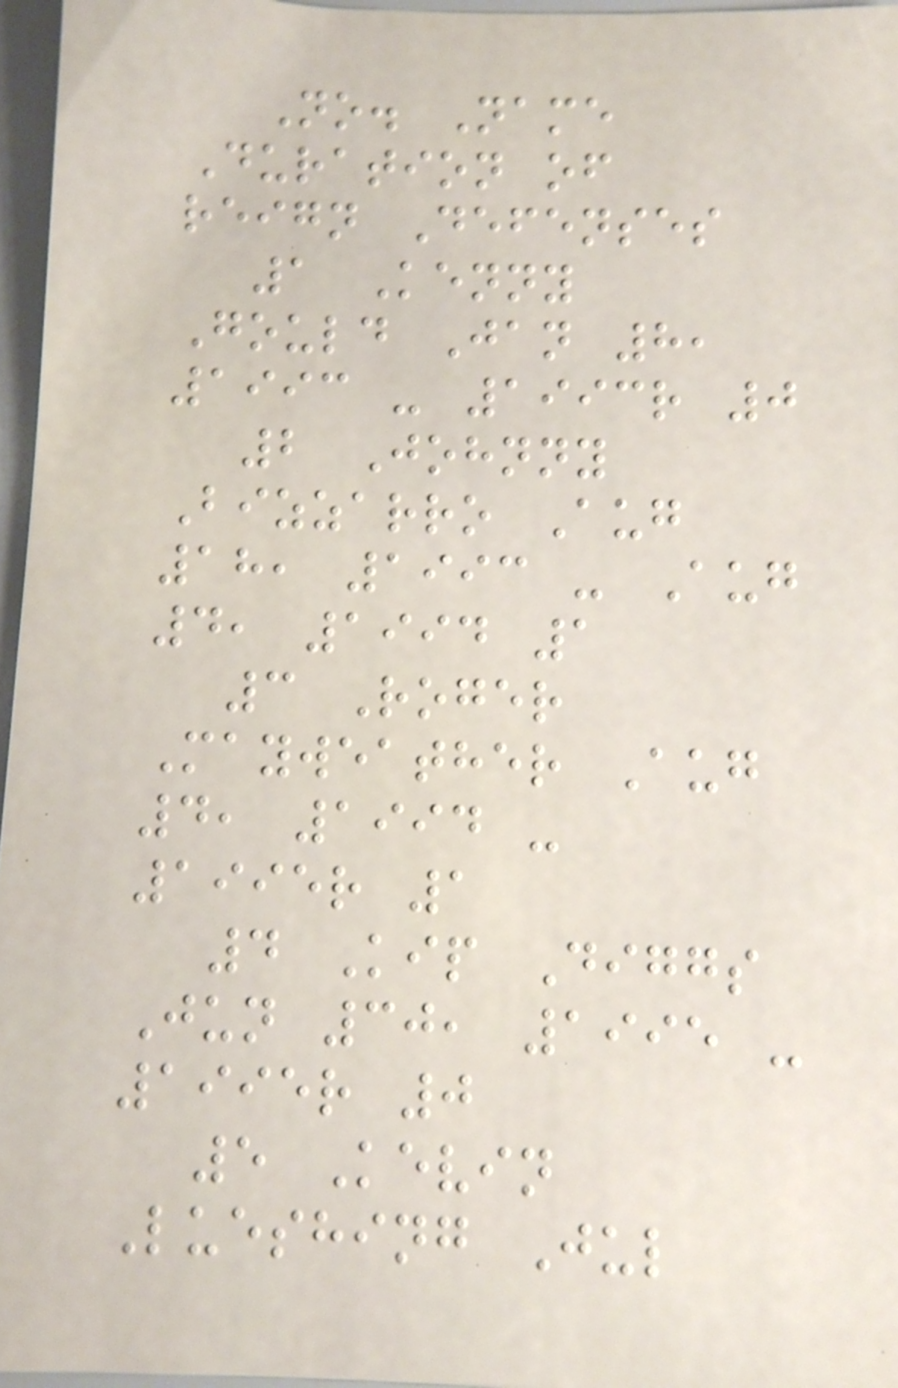No. Name
Duration of
reign Defenses
1 Kenny
Gould Jan 8,
1993 - 1993r 0
2 Johnny
Bizzarro Aug
18, 1993 - Aug
4, 1994 1
3 Roger
Mayweather Aug
4, 1994 -
1995r 1
4 Kip Diggs
Jun 30, 1995 -
1995r 0
5 Kevin
Lueshing Jul
